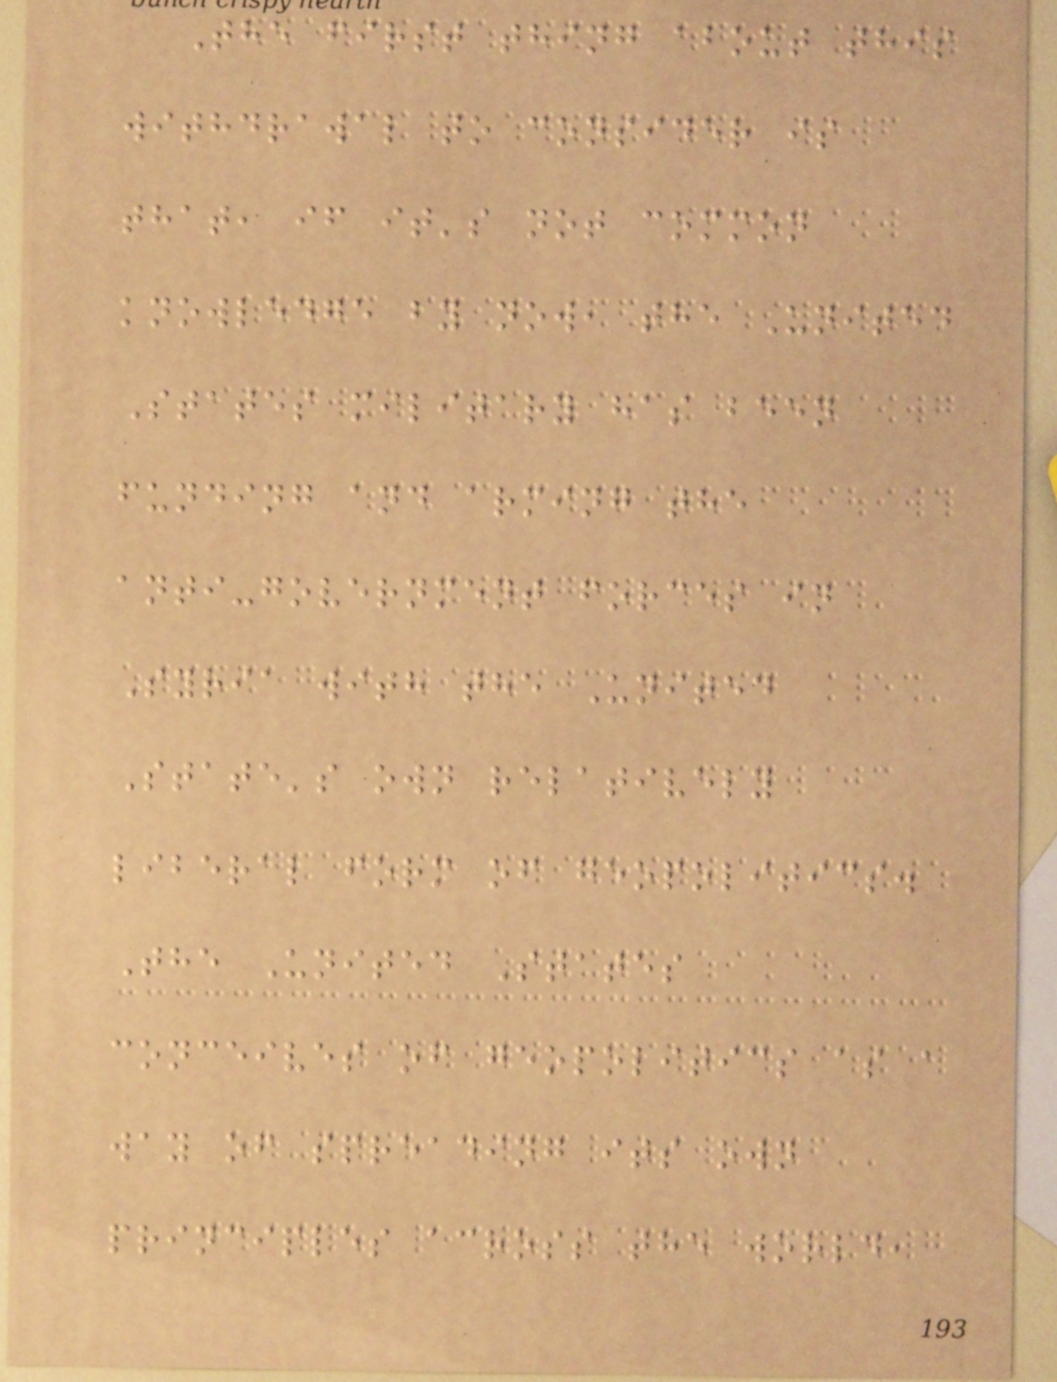The first thing about this
withdrawal to consider is
that, if it's not common
knowledge by now, the United
States military has been
funding and arming the
anti-government forces in
Syria with the United
State's own relatively
liberal form of geopolitics.
The United States
conceives of geopolitics as a
way of spreading its own
principles across the world,
